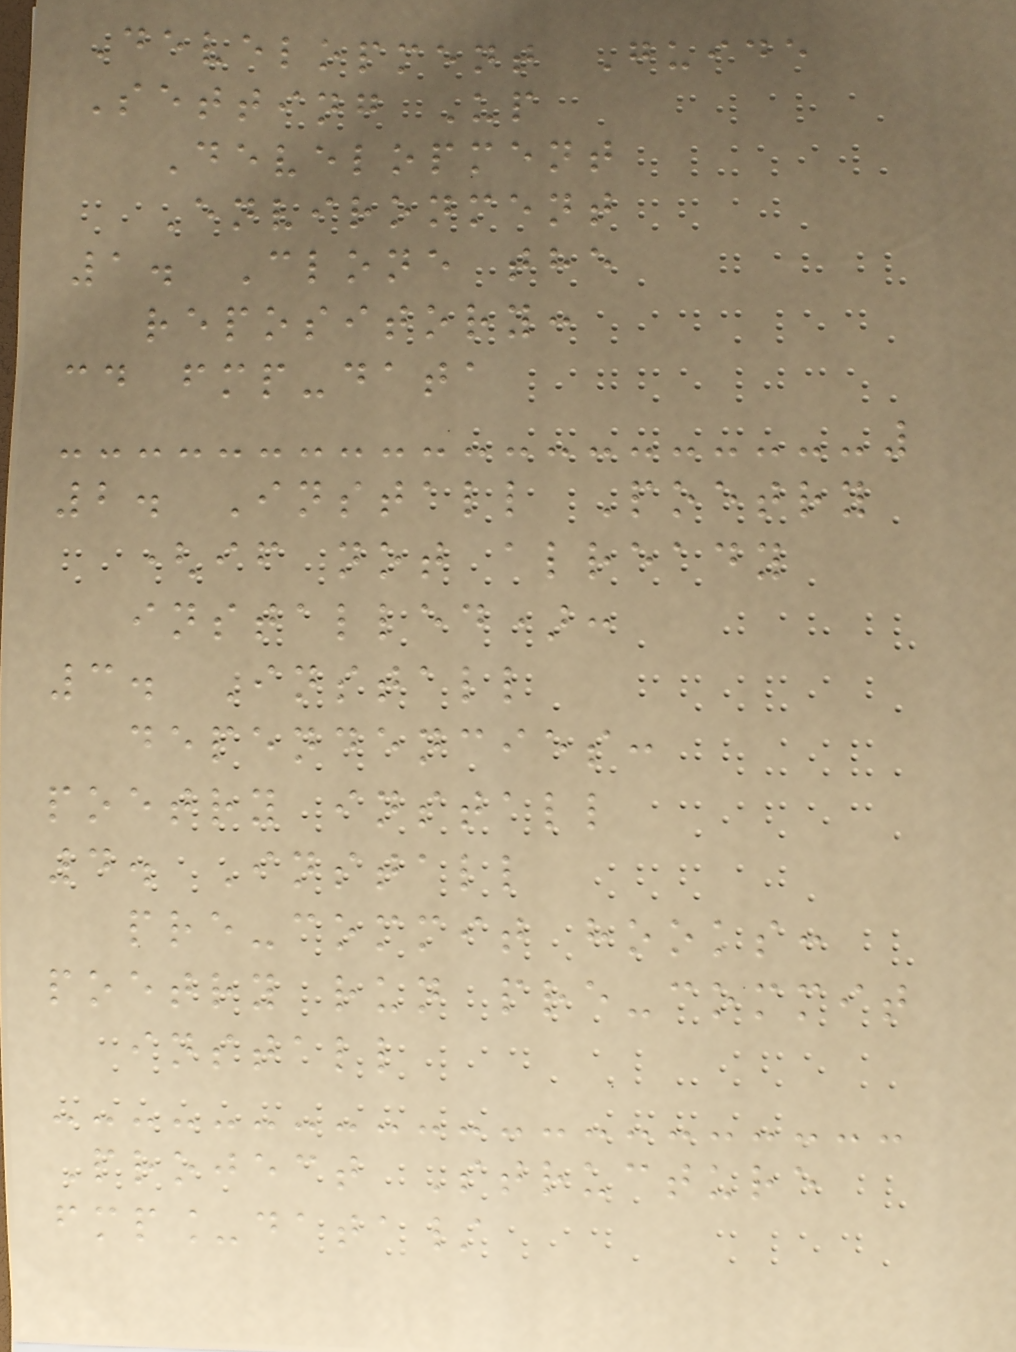Development Guide
Setting Up
Development
Environment
1. Clone the
repository:
cd fmp-data
2. Install Poetry
(if not already
installed):
3. Install
dependencies:
poetry install
4. Install
pre-commit hooks:
poetry run pre-commit
install
Project Structure
fmp_data/
